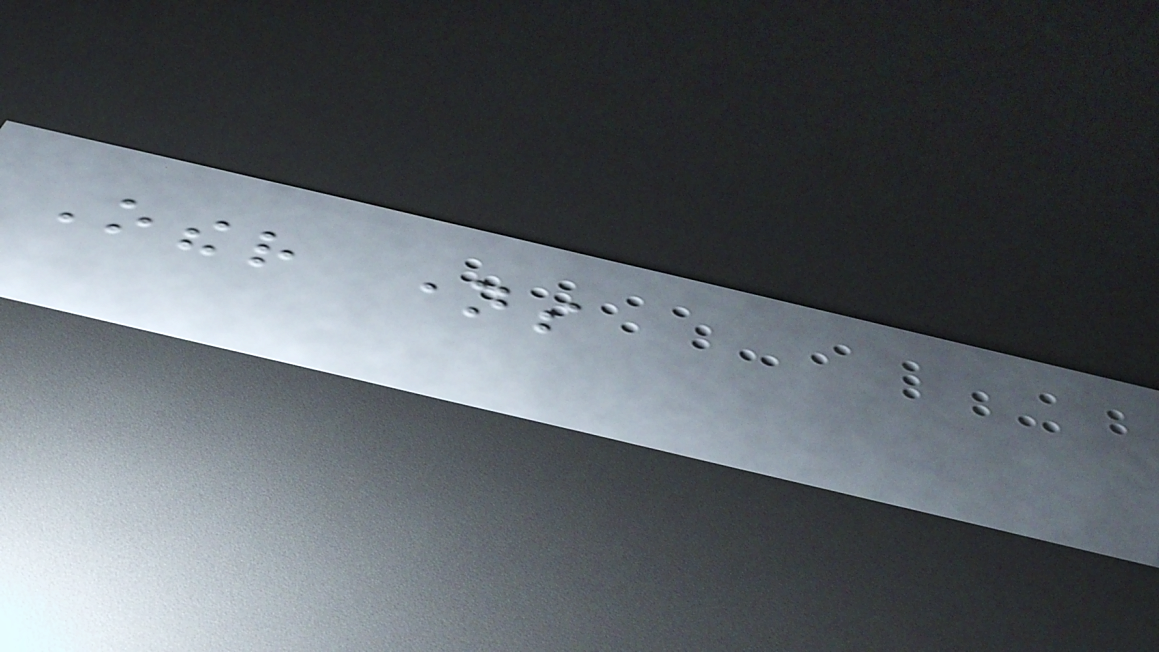Other names
